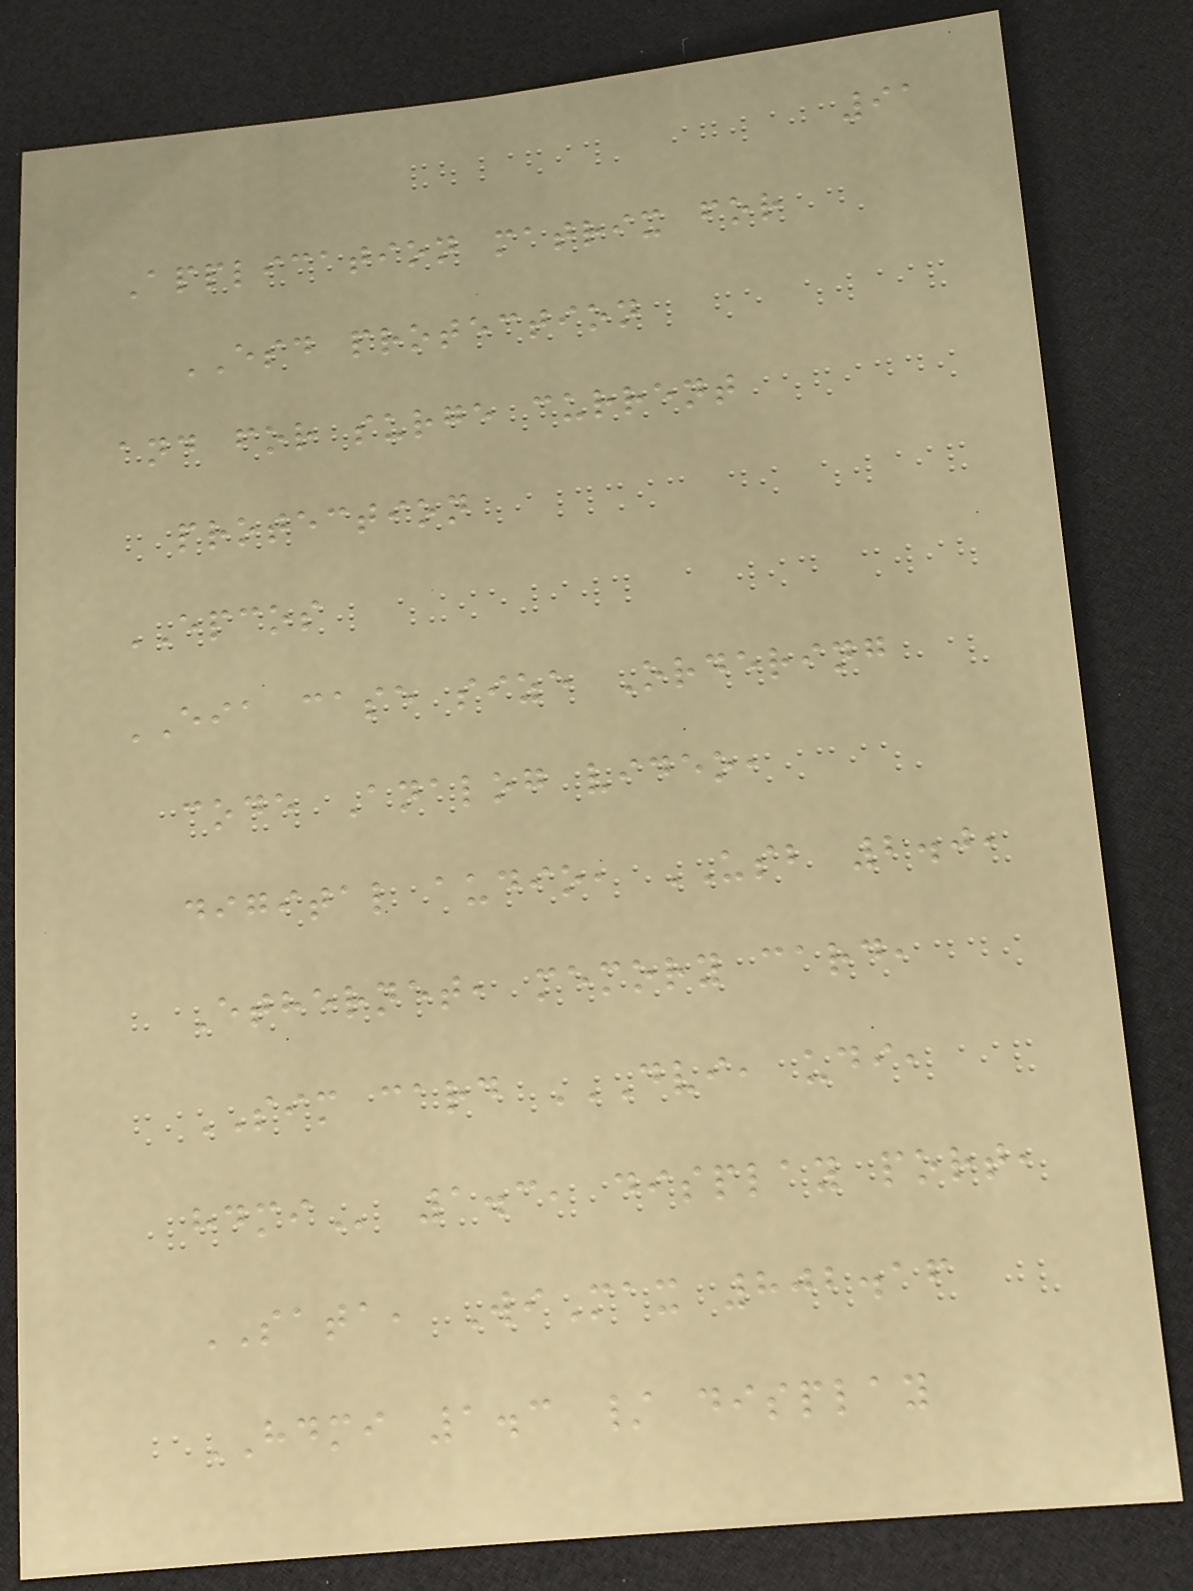91
Application matrix for
ESD protection
and for surge current
protection
EPCOS
EIA case size Ordering
code Analog video,
digital audio, USB 2.0,
Ethernet, memory card,
SIM card DVI, UDI,
HDMI 1.3, display port,
SATA, WiMax 802.16
HDMI 1.3 / display
